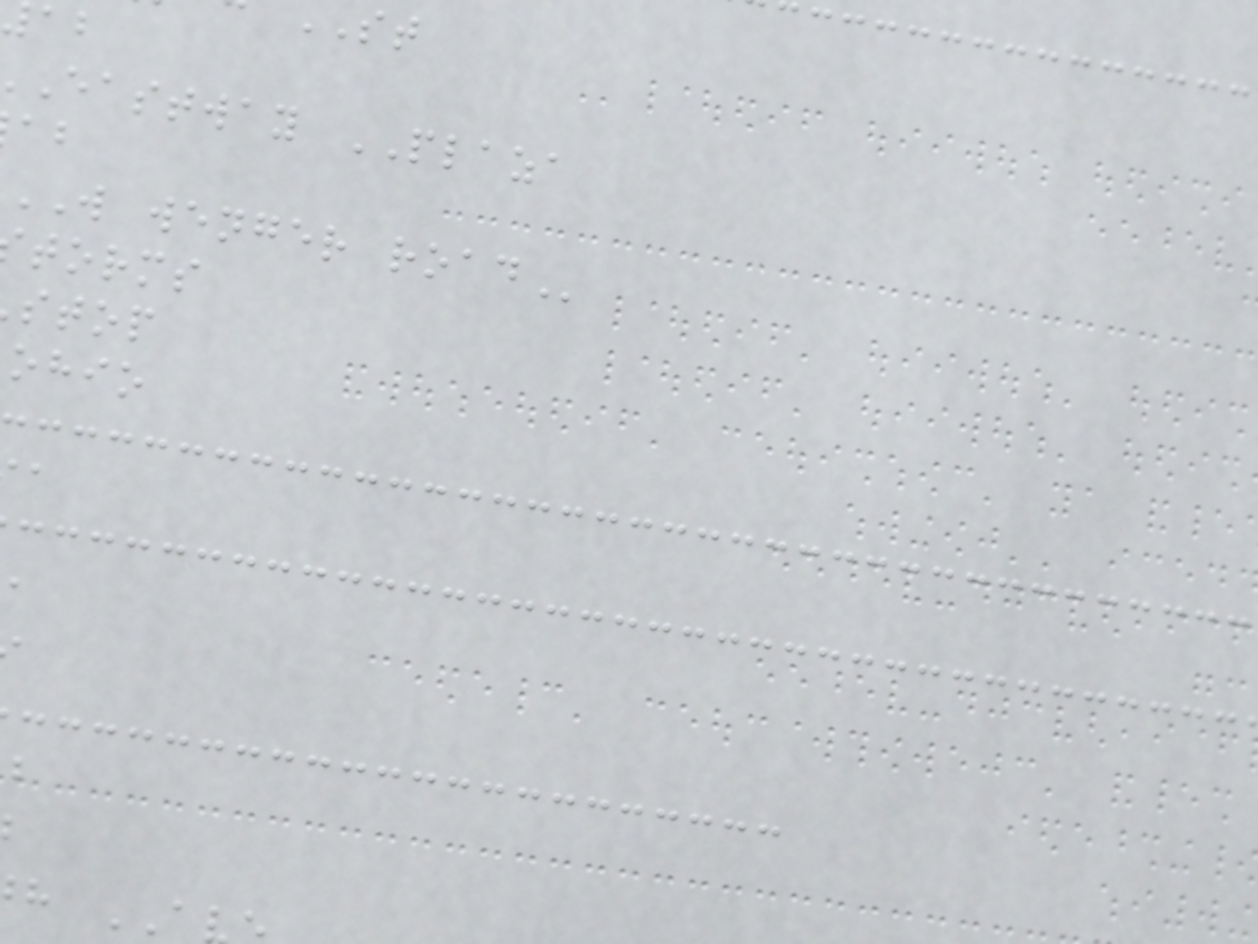eastway PLAZA
W wenger
torms
stop
ohio
